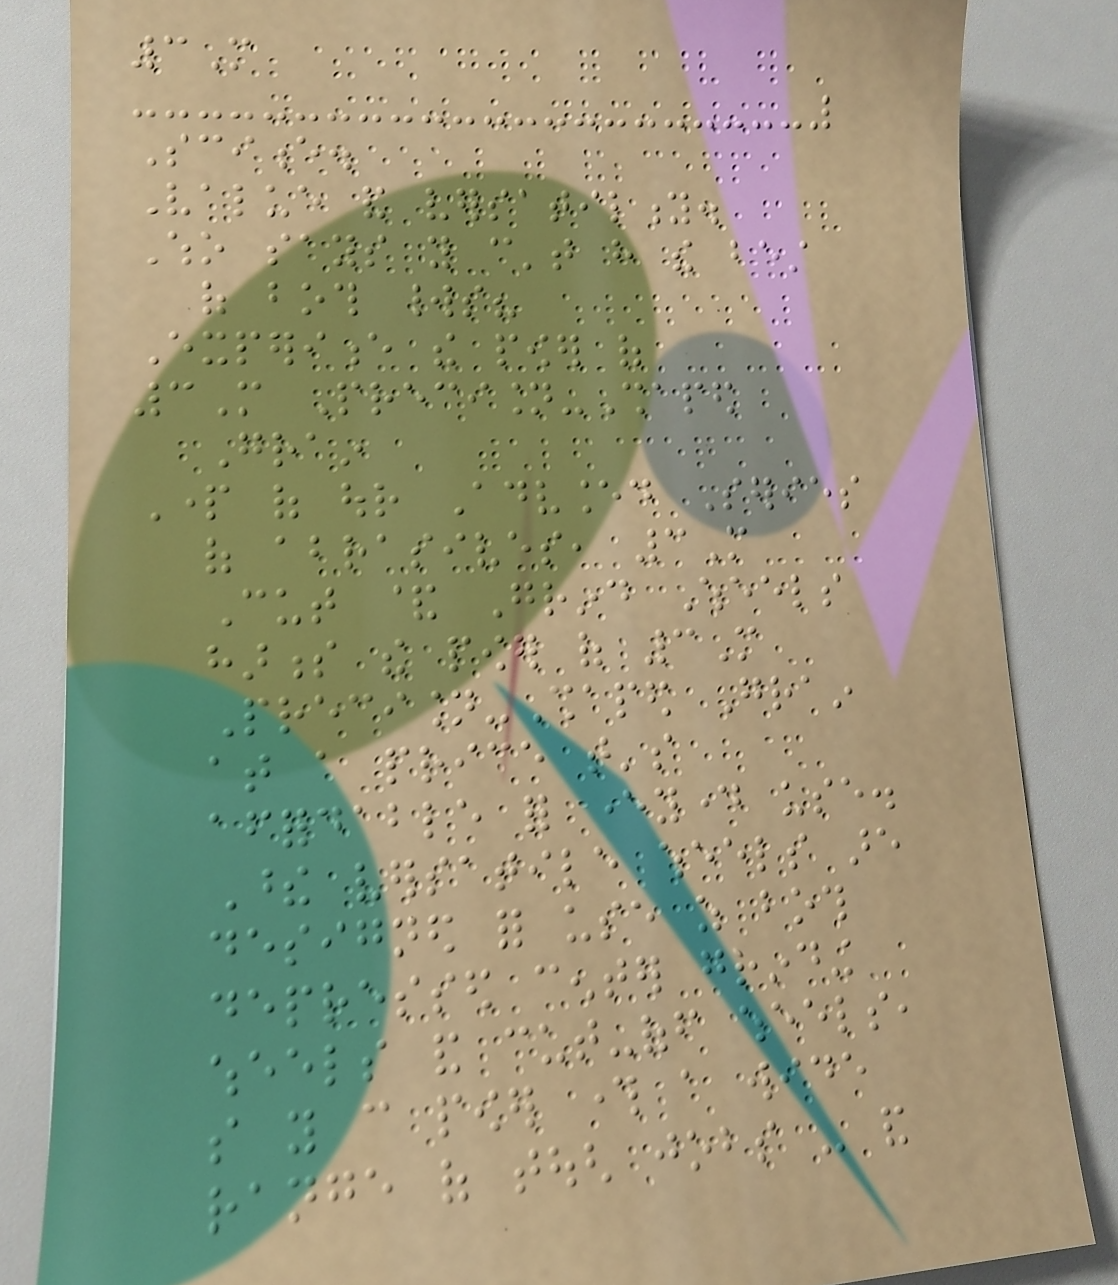3M
Science.
Value and versatility.
Who says you can't have the best
of both worlds?
Experience the power of
3M Precision-Shaped
Grain
Part of our Advanced Series
of abrasives, 3M
Cut & Grind Wheels
harness the power of 3M
Precision-Shaped Grain
at a price that's
affordable for everyday use.
These versatile wheels are
designed for use as both
depressed center grinding
wheels and cut-off wheels,
so you can power through a wide
range of tough jobs - and
